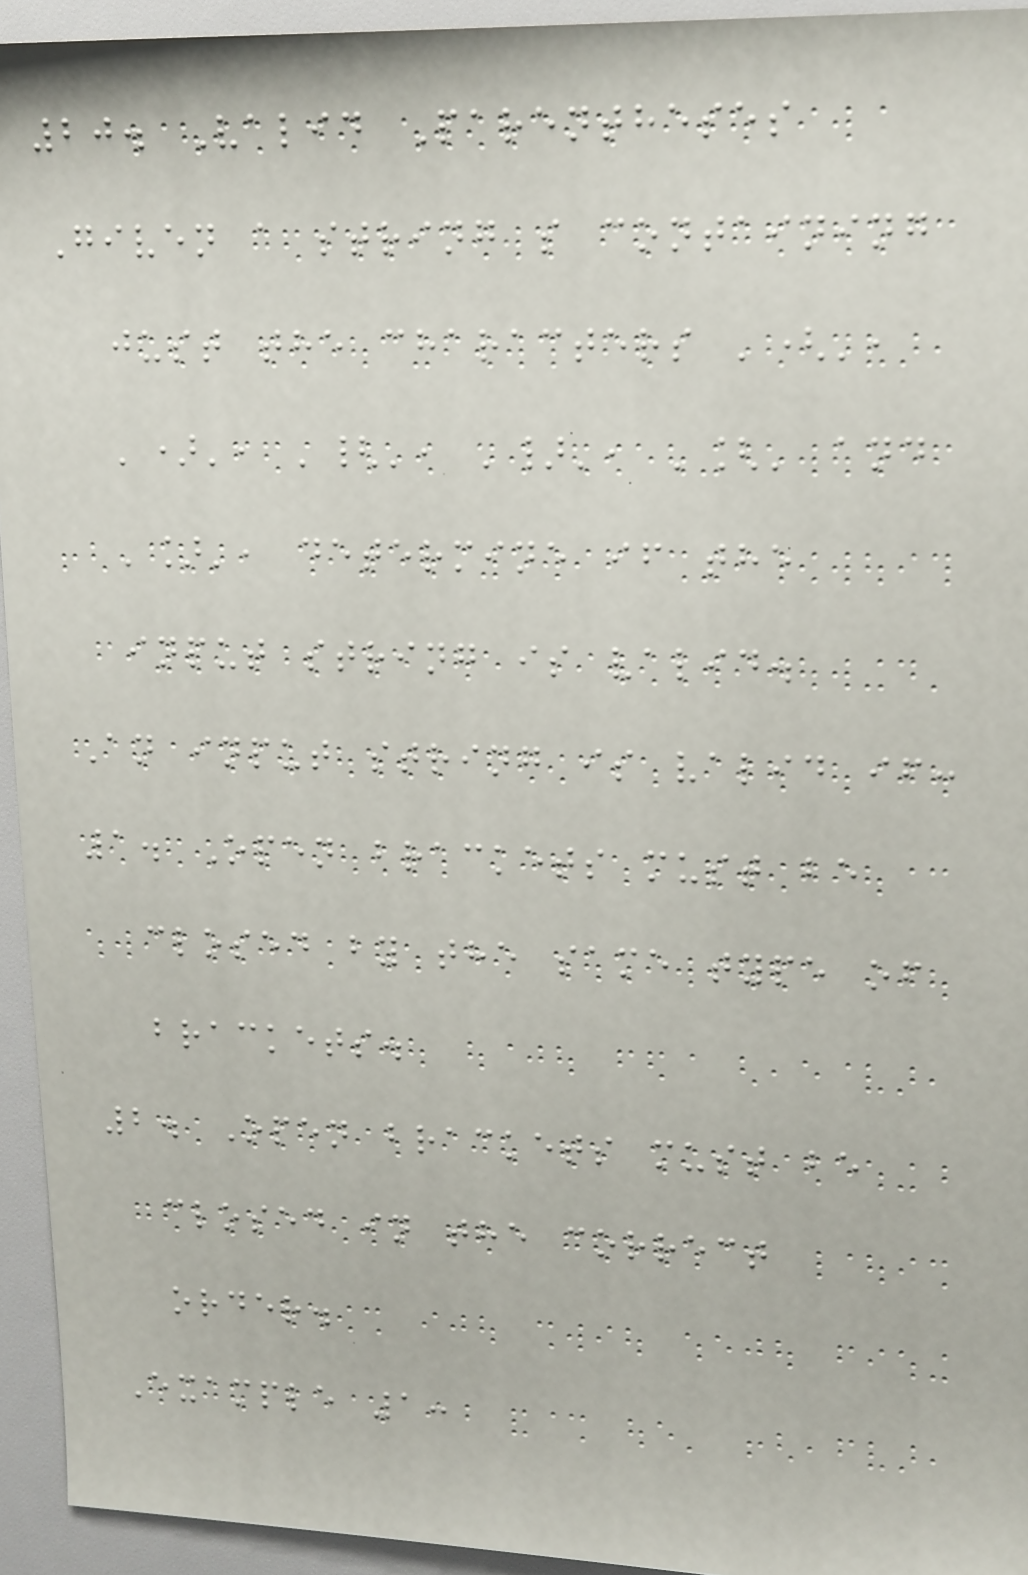20. Valid Parentheses
Given a string s containing
just the characters '(',
')', '{', '}', '[' and
']', determine if the
input string is valid.
An input string is valid if:
1. Open brackets must be
closed by the same type of
brackets.
2. Open brackets must be
closed in the correct
order.
Example 1:
